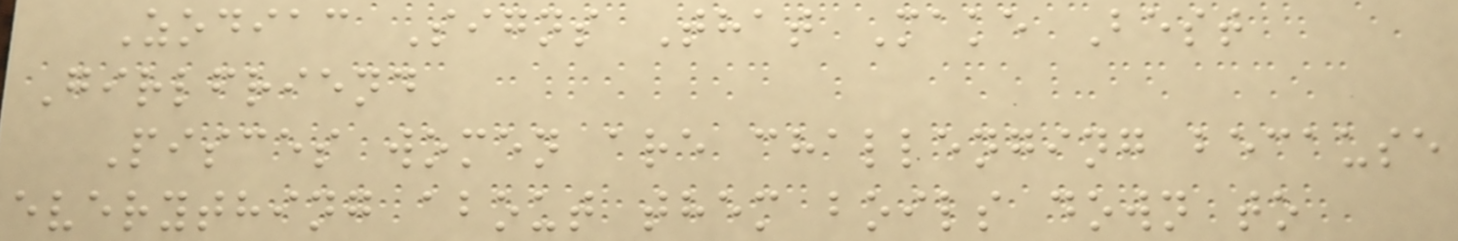Zodiac Signs That Make Best
Girlfriend
Pisces women are challenging because
everything about them boils down to
